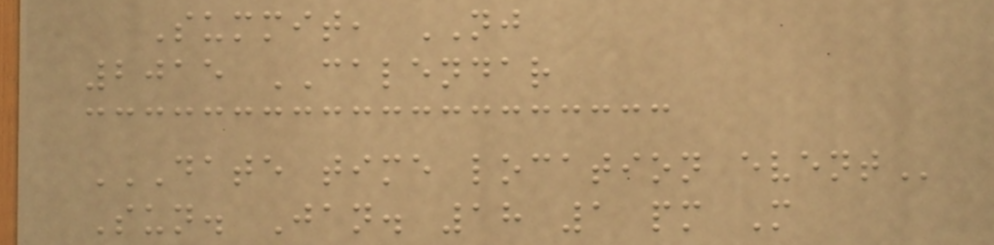Summit, NJ
2015 CALENDAR
DATE TIME LOCATION EVENT
Sun. Jan. 18 1 pm M
